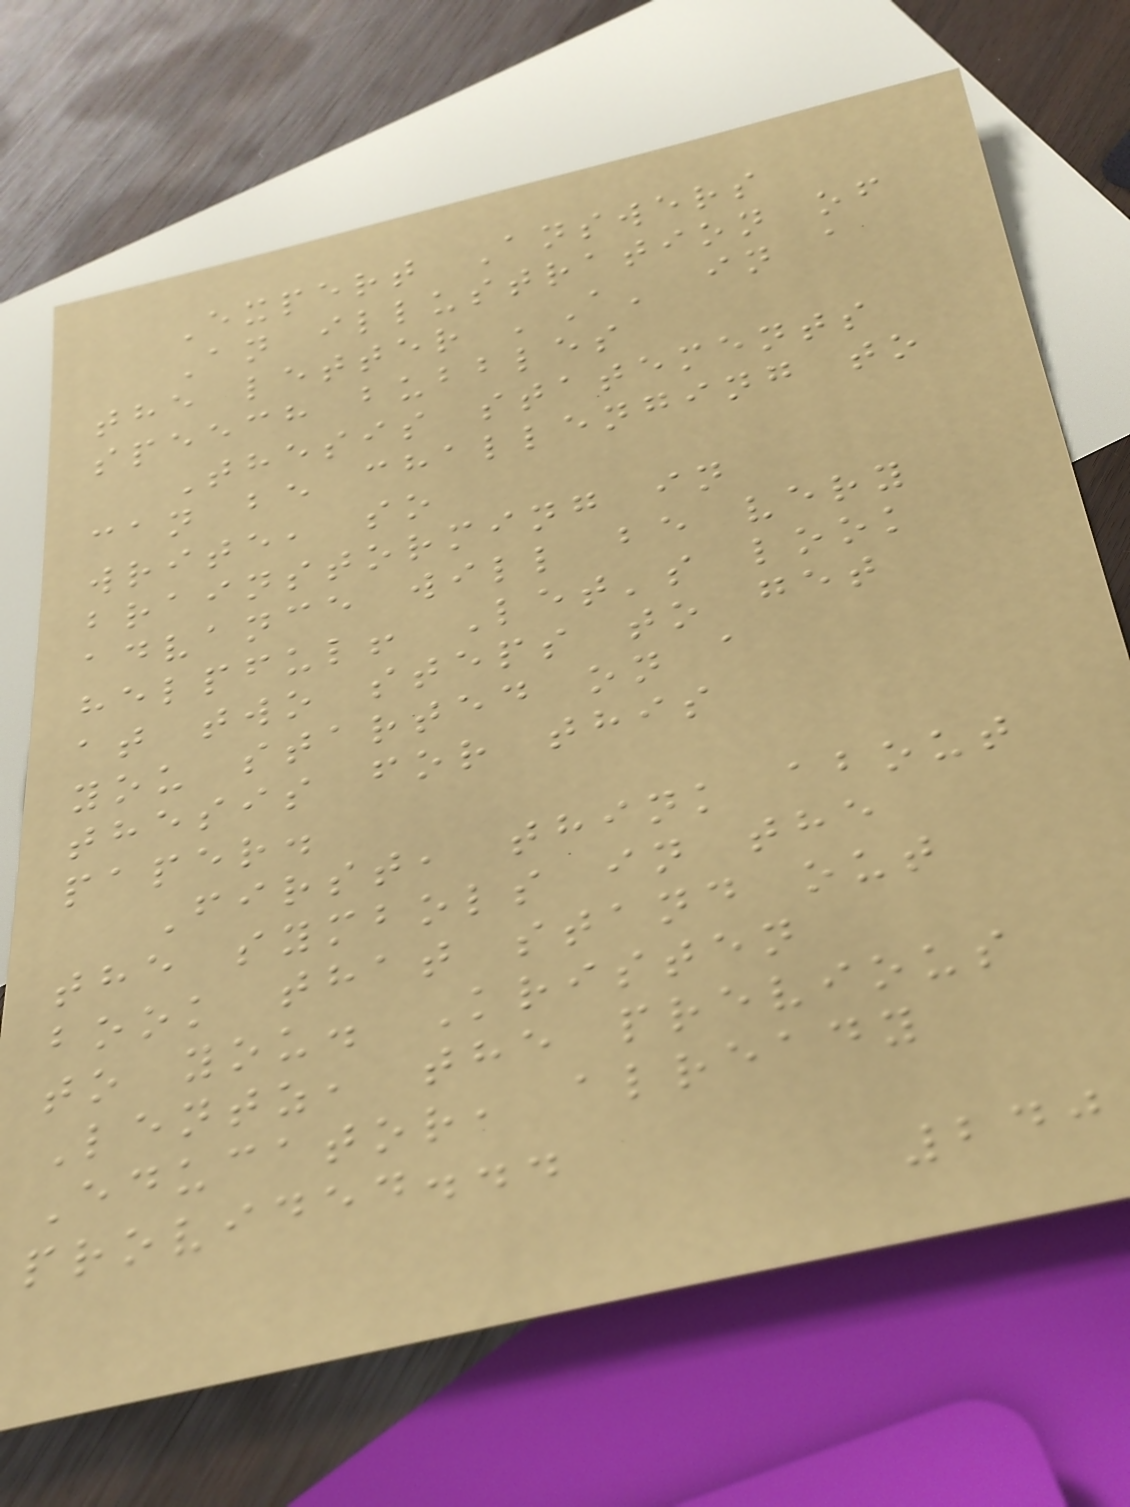Expert Answers
An illustration of
the letter 'A' in a
speech bubbles
Thesis statements
can be challenging to
write, so
brainstorming in
advance will be very
helpful! Let's look
at two steps to get
you started on a
thesis for this
paper.
First, think about
the symbols in the
book that stand out
to you. Kristen
Lentz, the previous
Educator, already
provided...
240
